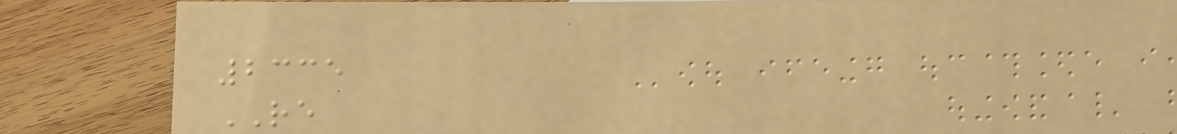2335
RE
